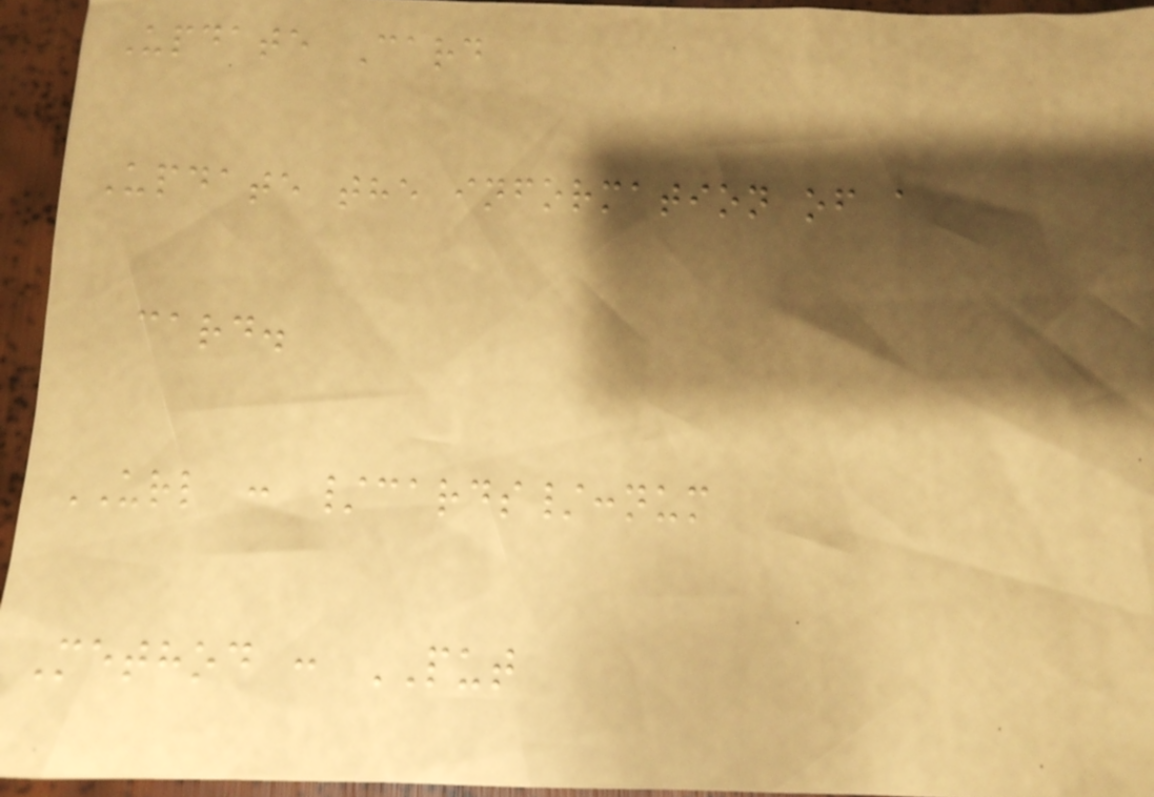Update Card
Update the information of a
card.
URL : /cards/:num
Method : PUT
